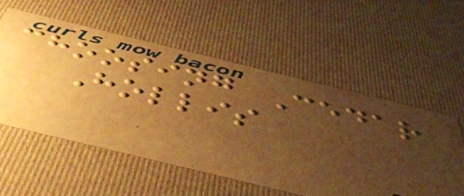choosing Cedar
Hollis
